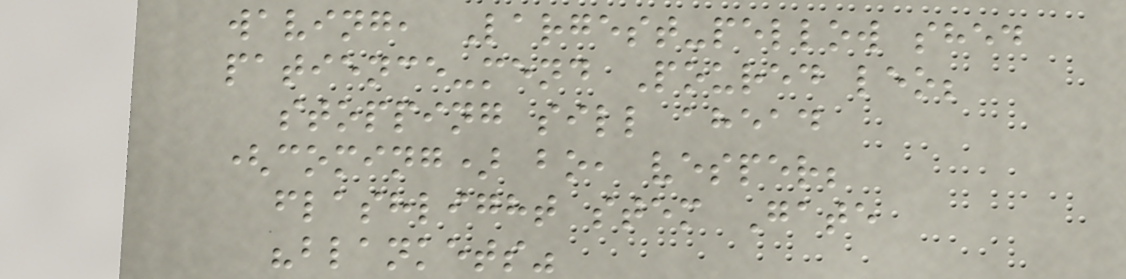waving, Largest-pellow shed
patience-mend Poured leo;
stopping sill ahead
(coming) bo, vesper;
flashlight stem Gate
"blankets"
